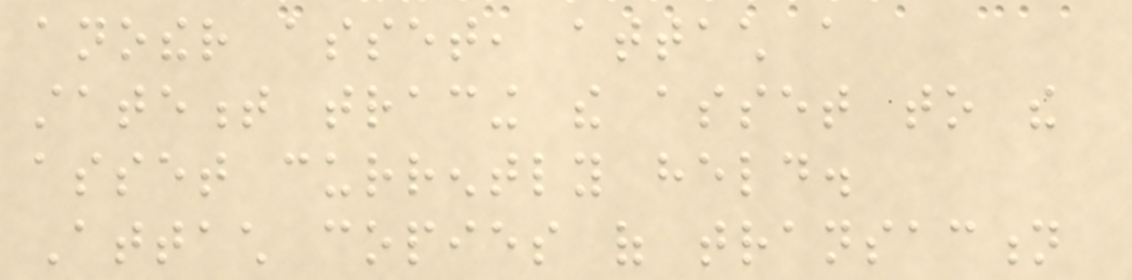another asset, attach a
statement tracing the asset to the
asset currently held.
Attach copies of transaction
